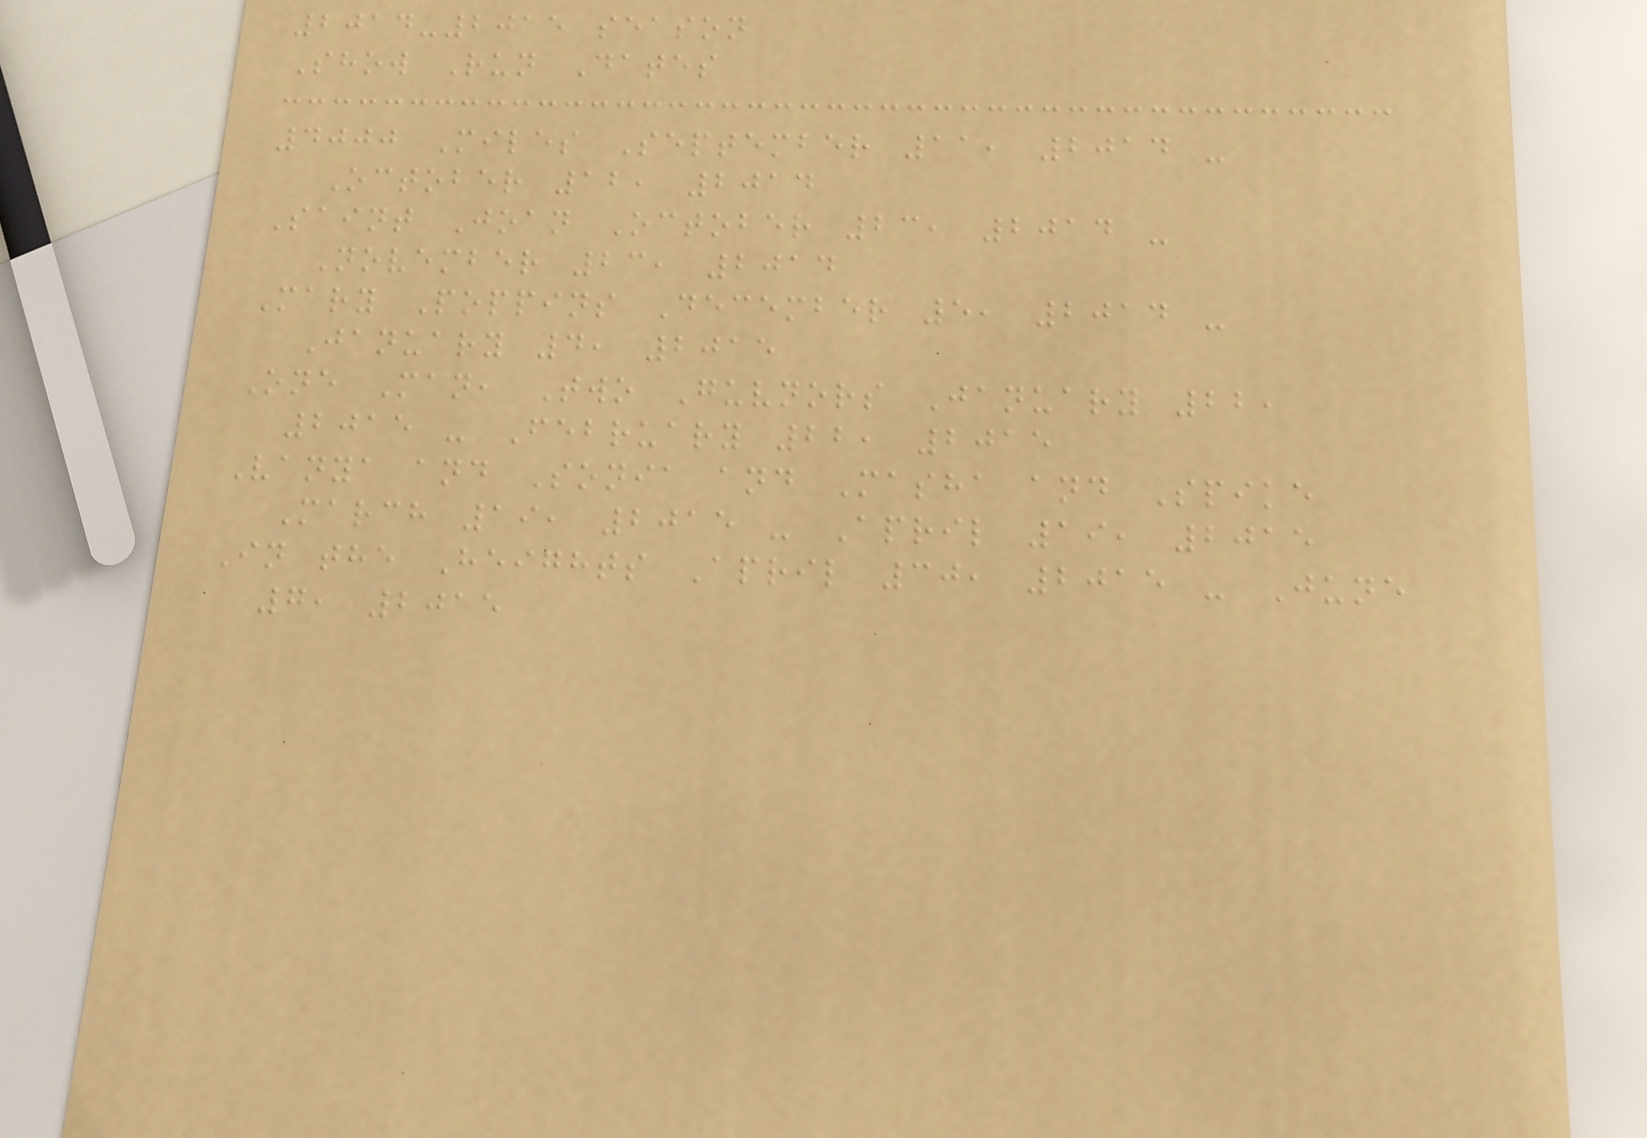2014-2015 season
Show Run Dates
4000 Miles September 11, 2014 -
October 12, 2014
Saint Joan October 23, 2014 -
November 23, 2014
Mary Poppins December 5, 2014 -
January 4, 2015
One Man, Two Guvnors January 22,
2015 - February 22, 2015
Vanya and Sonia and Masha and Spike
March 19, 2015 - April 19, 2015
In the Heights April 30, 2015 - June
7, 2015
